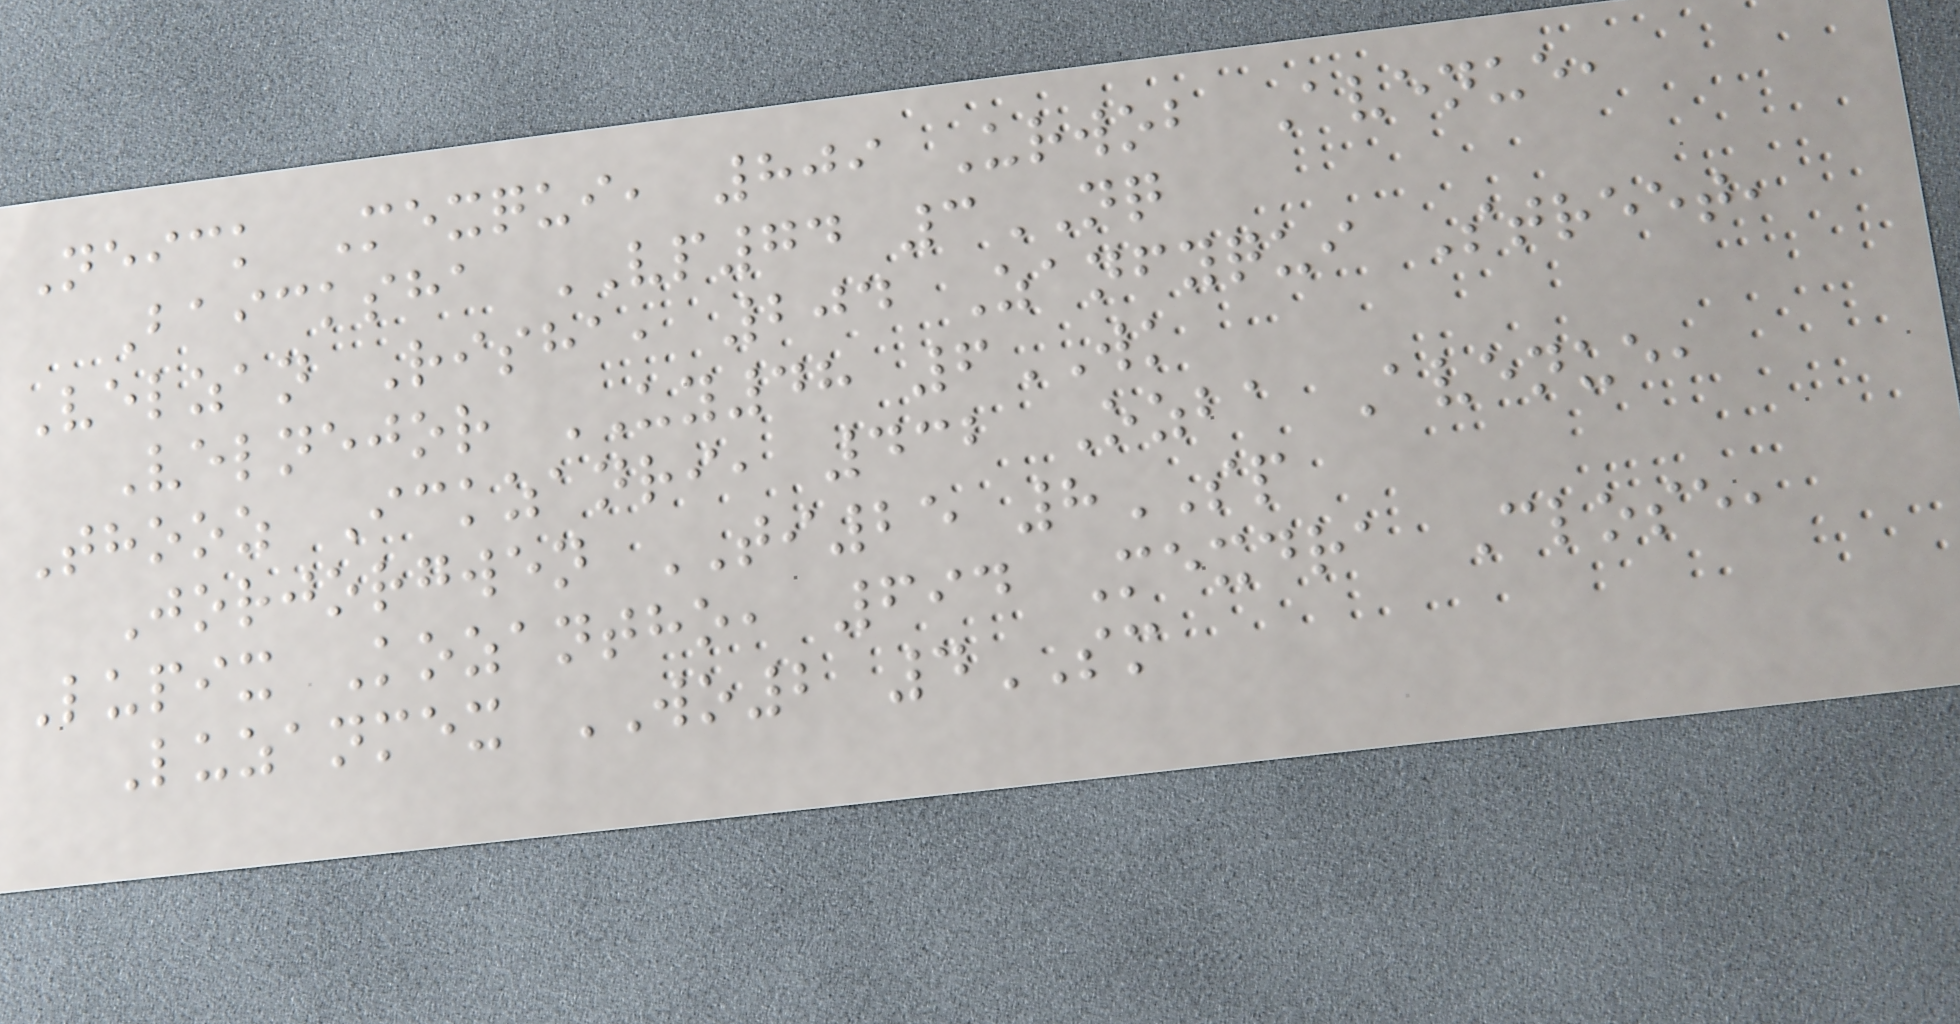Neick Mexqui, 809 Urwob Avenue,
Baicksha VP74 3NQ
Velzan Risha, 204 Zanfyqui Street,
Velnejor UY48 6WK
Thooz Ickzanri, 432 Ozba Avenue,
Jorjorgwen TI25 8SP
Lupix Kozantho, 694 Mexdra Close,
Luzanmex WO2 4SM
